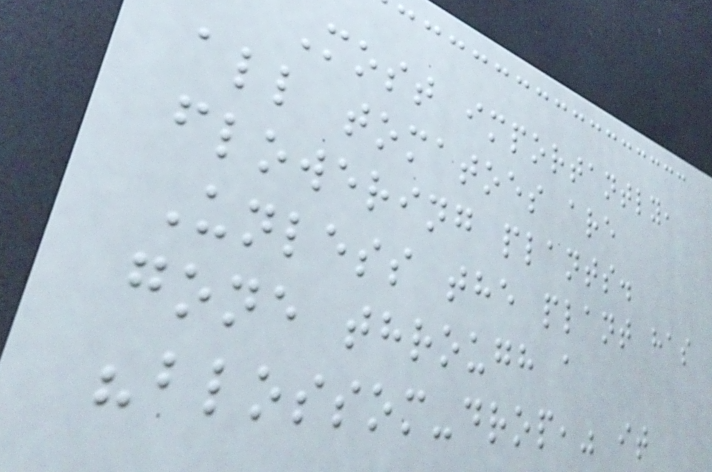Most importantly,
all tomatoes are
flowering plants.
Unless the plant has
gone through a
"blossom-drop," it
